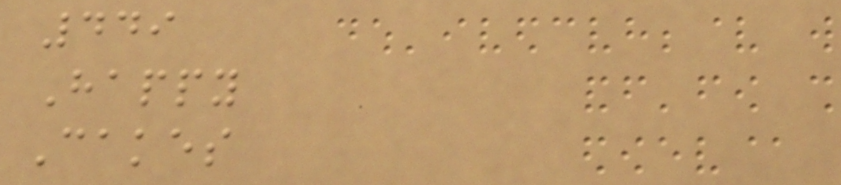449
Happy
Cakes
